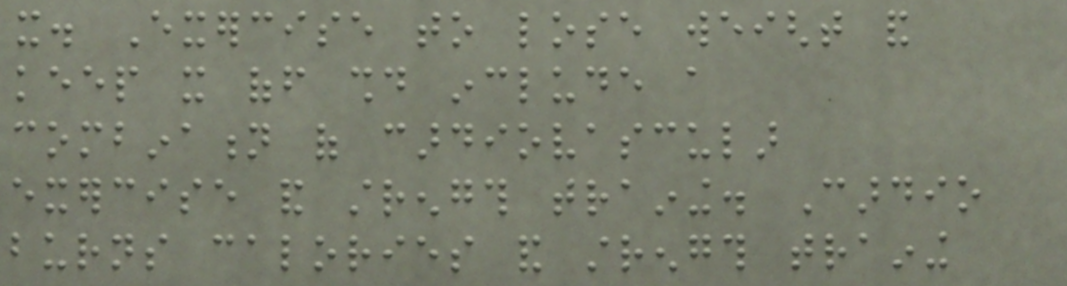it. Exercise to lose weight and
keep it off should include a
combination of cardiovascular
exercise and strength training. Cardio
burns calories and strength training
